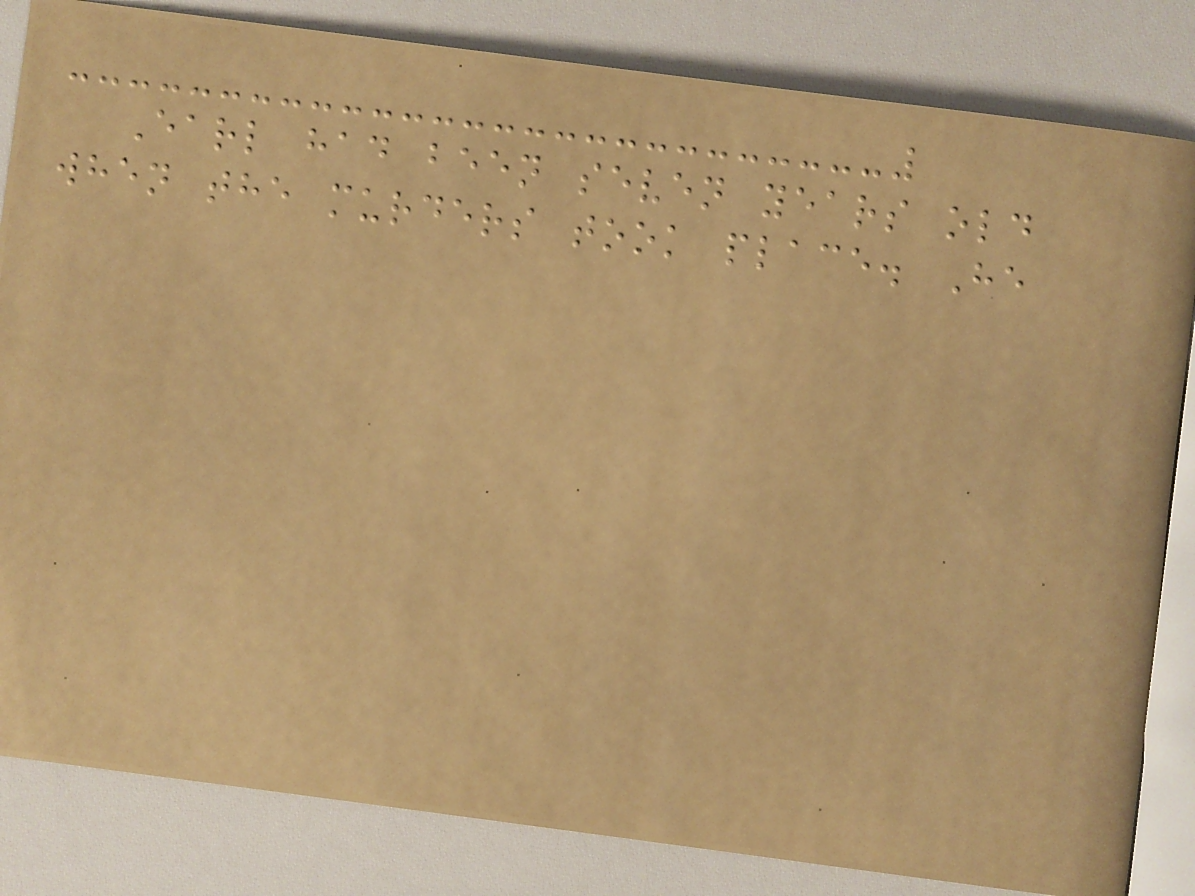Earl had been seven years old
when the murders took place. He
